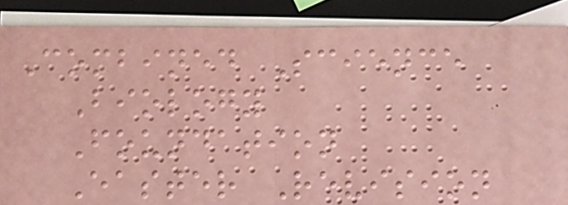Combined Science
Biology
Foundation
Easter Revision
